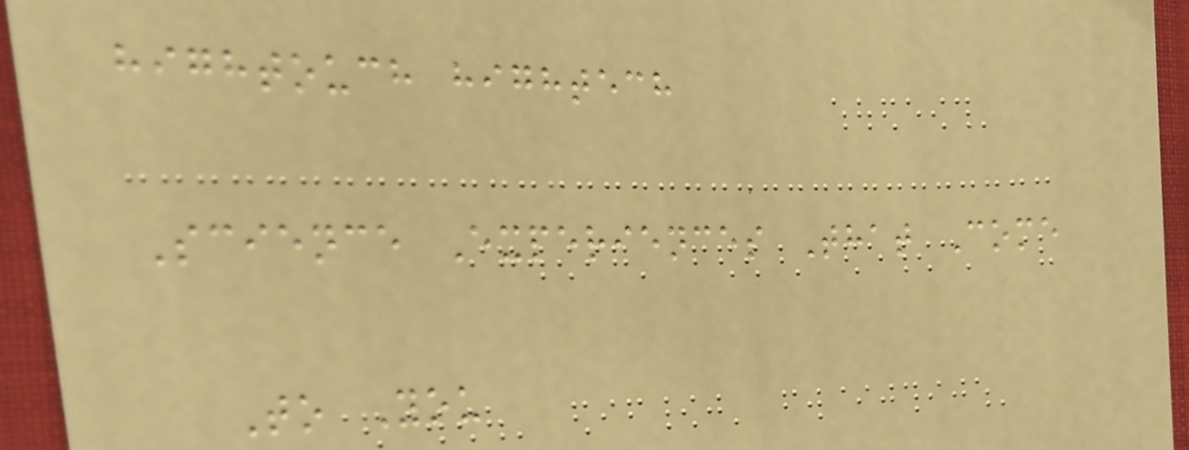hightouch hightech
Science Experiences That Come
To You
